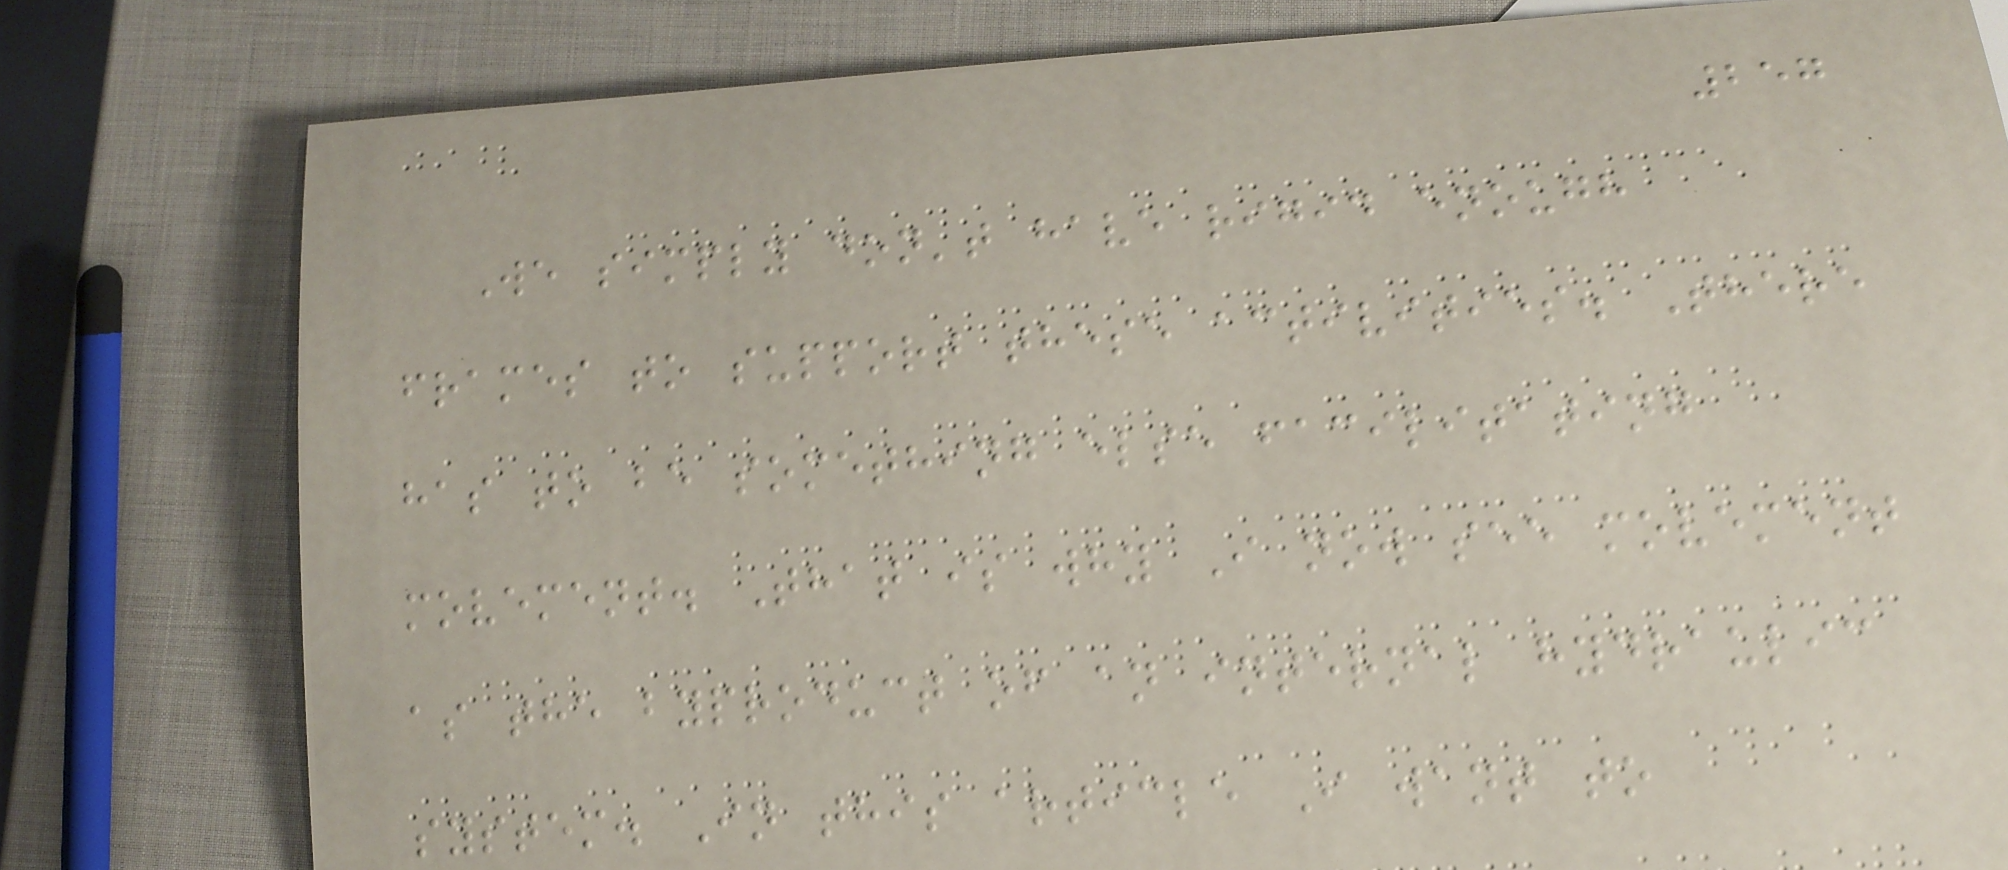257
We simply don't have rigid enough
frames to support these activities. There
has to be something else facilitating
movement. That is why I now see movement
as the byproduct of an internal hydraulic
system. In this article I want to
